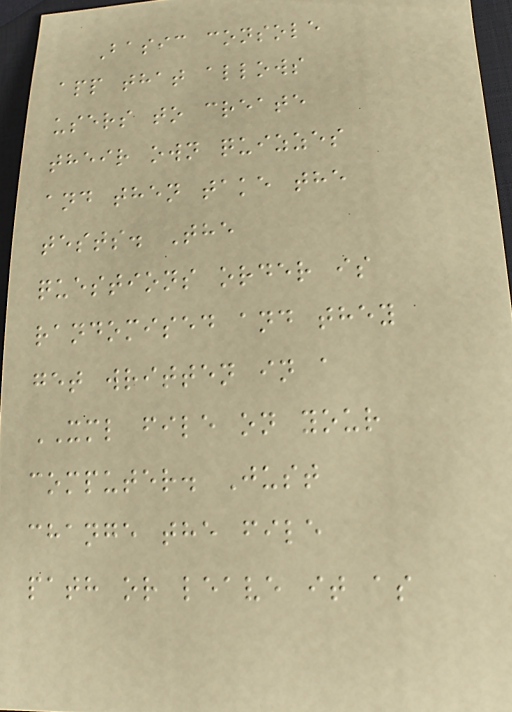Basic console
app that allows
users to create
their own quizzes
and then take the
tests. The
questions order is
randomised and they
get written in a
XML file on your
computer. Just
change the file
path or leave it as
